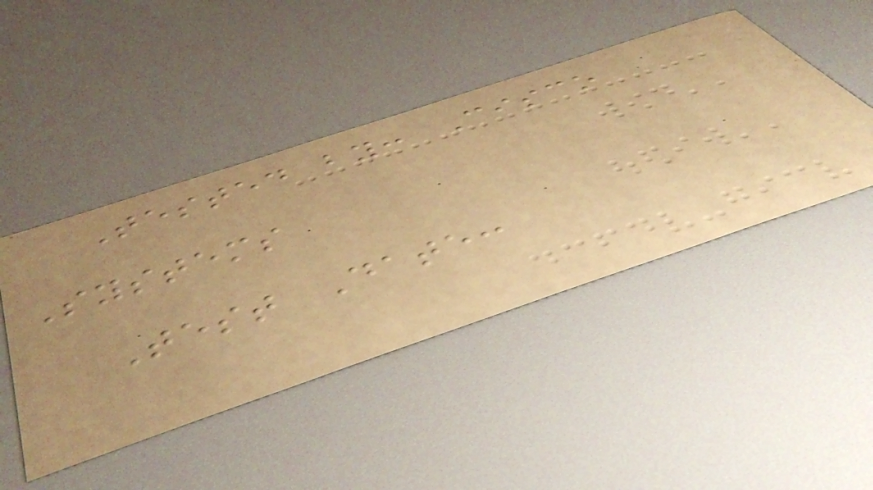Tested by: Cisco
Systems
Test Date:
